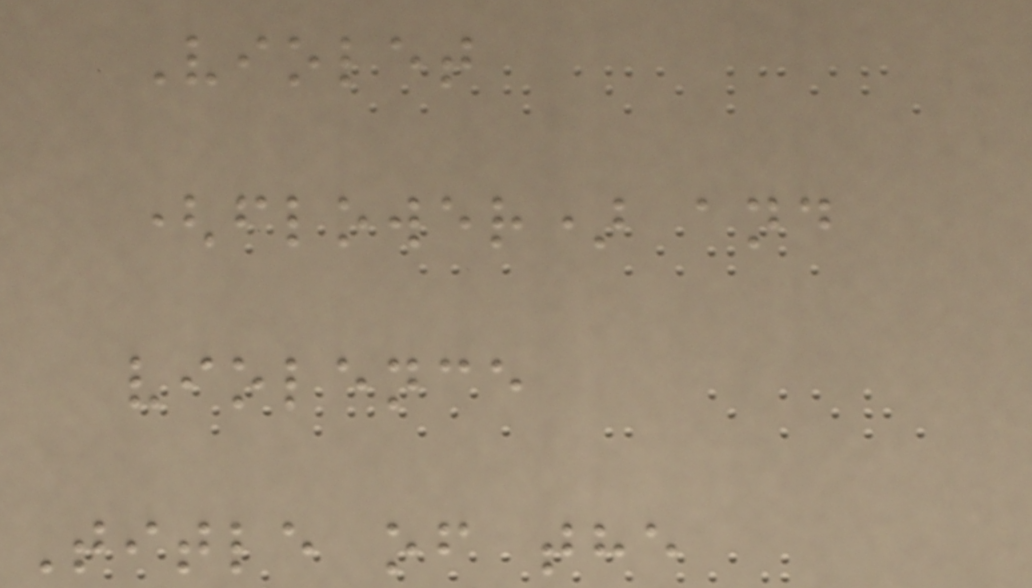Violet
(flower) and
violence
Title of the
